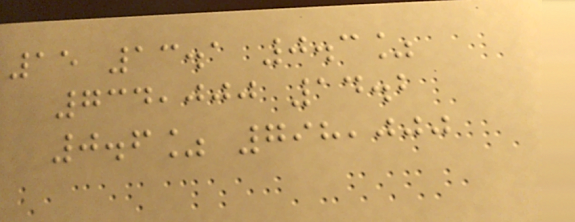15 13.1 0.3%
734,000 14.2
0.6% 798,000
